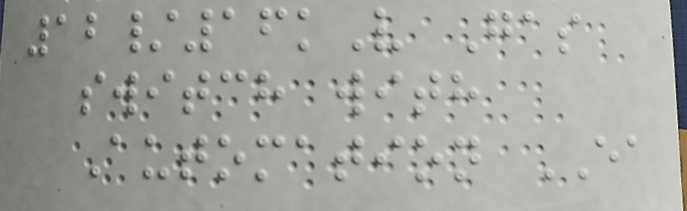12/16kV Gas
switch with
Automation EA
